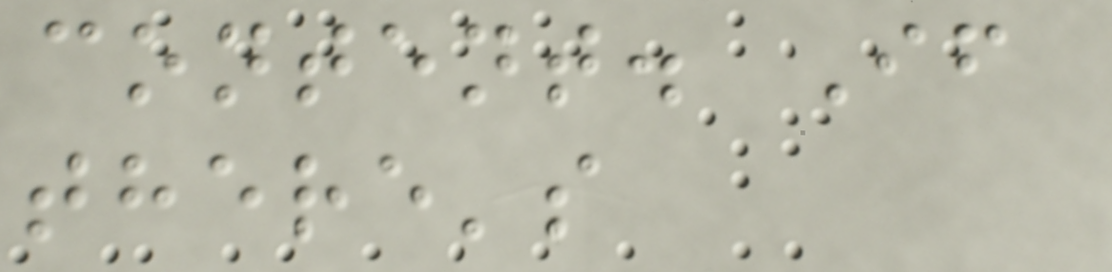content. If
there's
